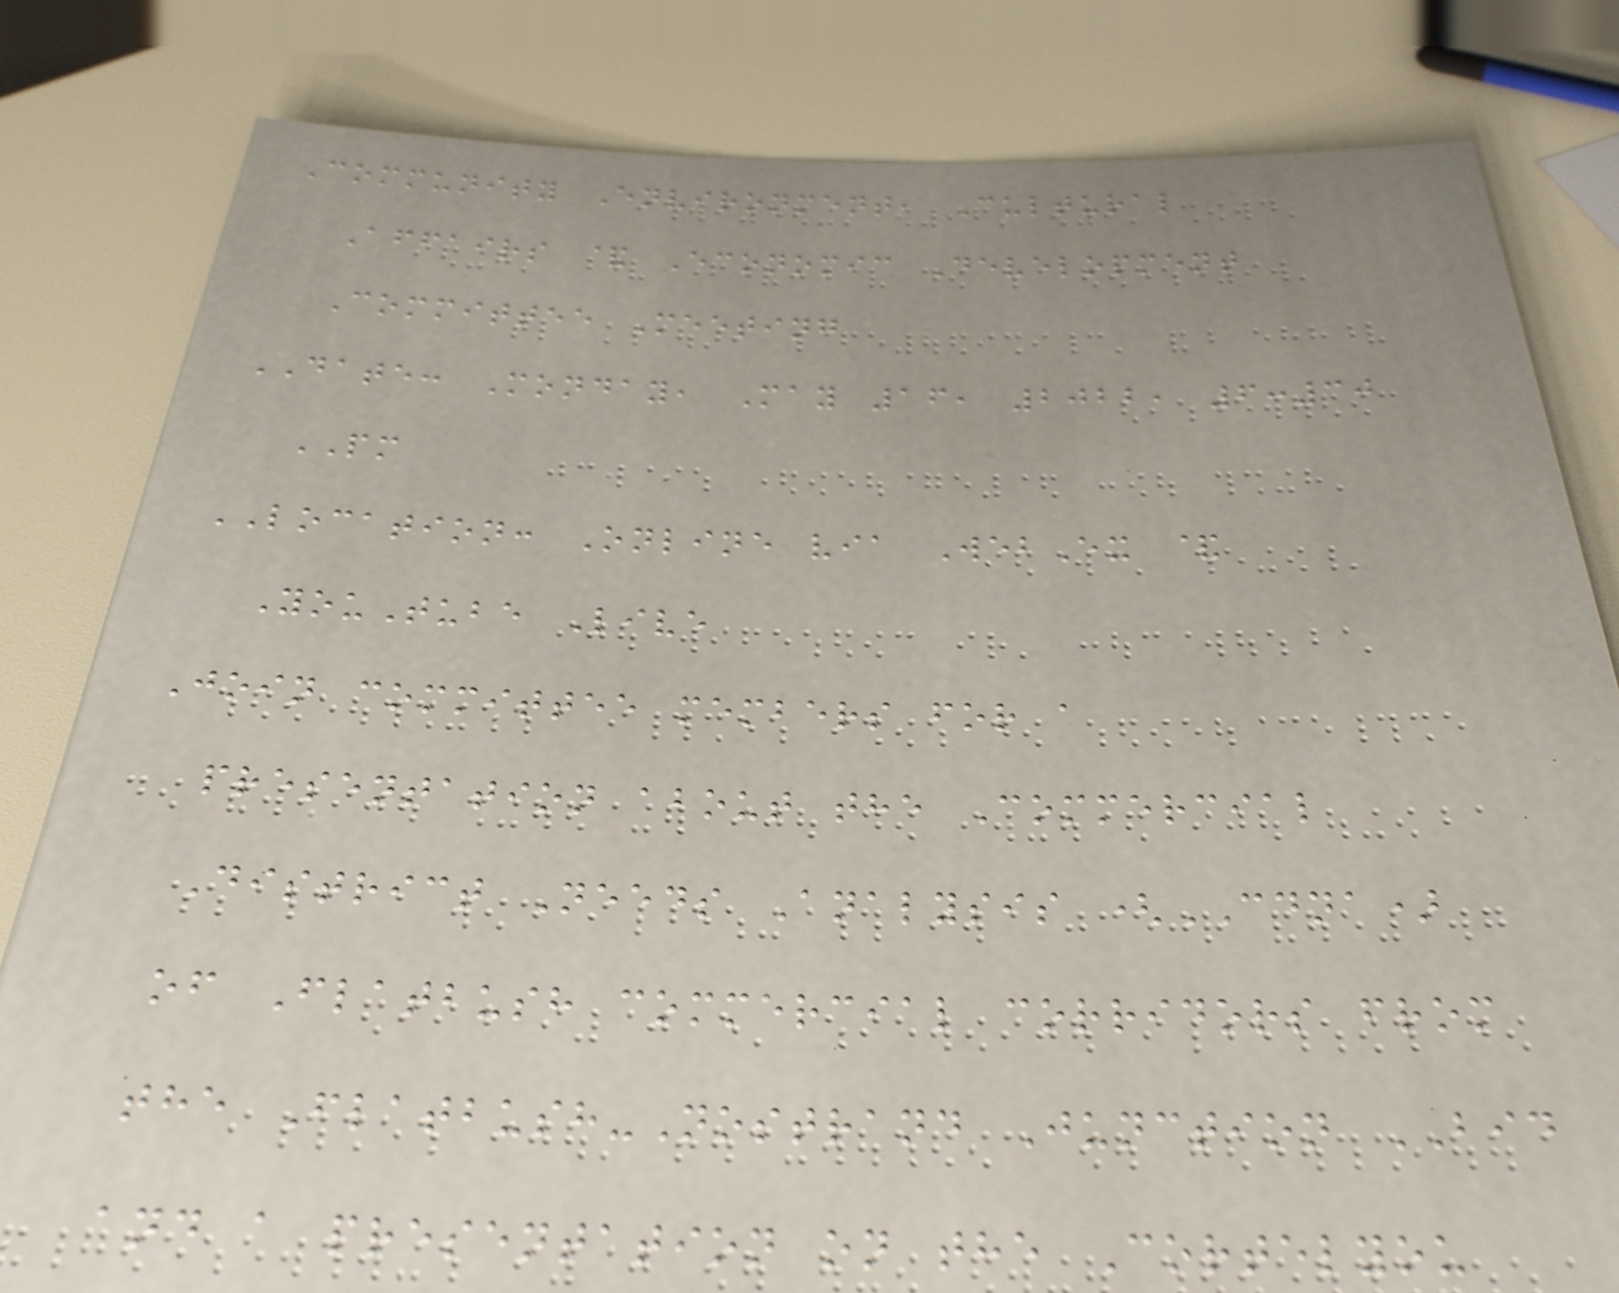Community Environment, Cultural
Affairs & Economic Development
Committee Meeting
DATE: Monday, May 16, 2022, 6:30
PM
LOCATION: Online via WebEx &
YouTube Live
Join committee members for a
presentation about the Commercial
District Needs Analysis (CDNA)
of Flatbush commercial corridors from
the Flatbush-Nostrand Junction BID
and a presentation on the Cortelyou
